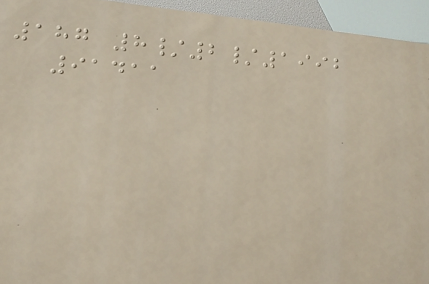187 8/2/1992
91411
